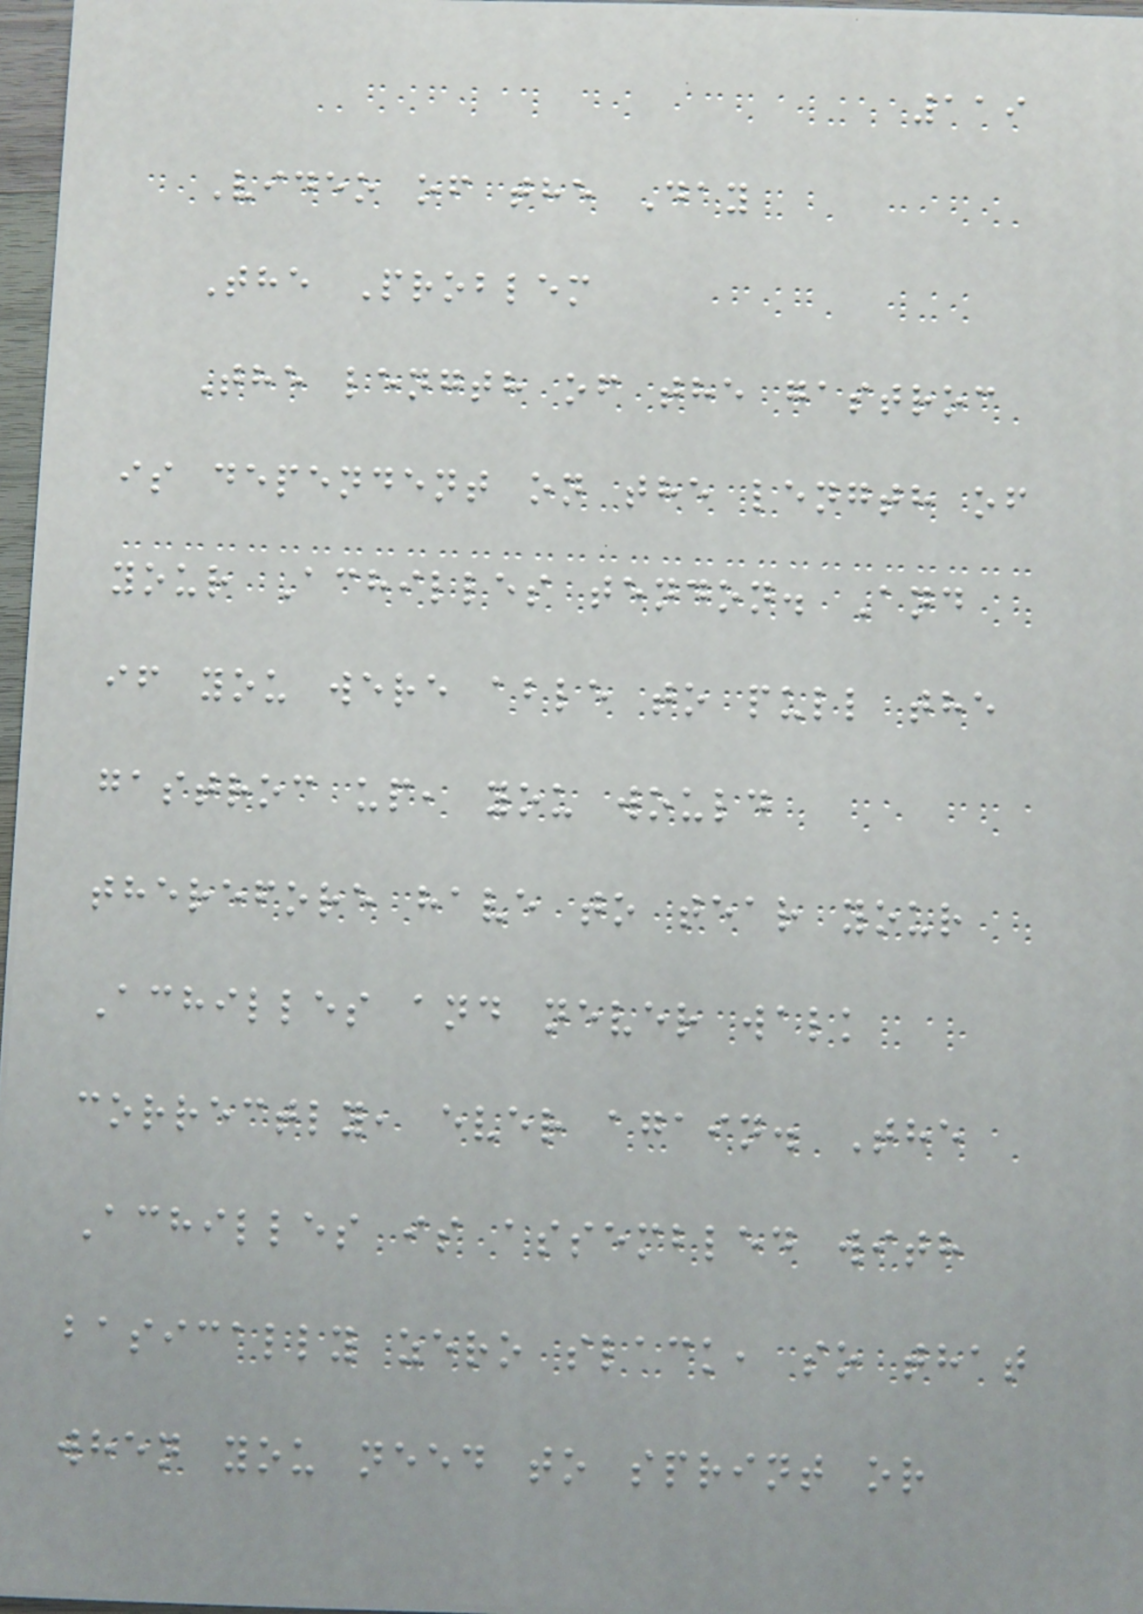119
Video of the Day
The Problem
The length of the gastroc
is dependent on the length of
your Achilles tendon. And
if you were able to pull the
gastroc up, you would
therefore have to tear your
Achilles and never walk
correctly, ever again. The
Achilles is assembled with
basically zero slack, so that
when you need to sprint or
